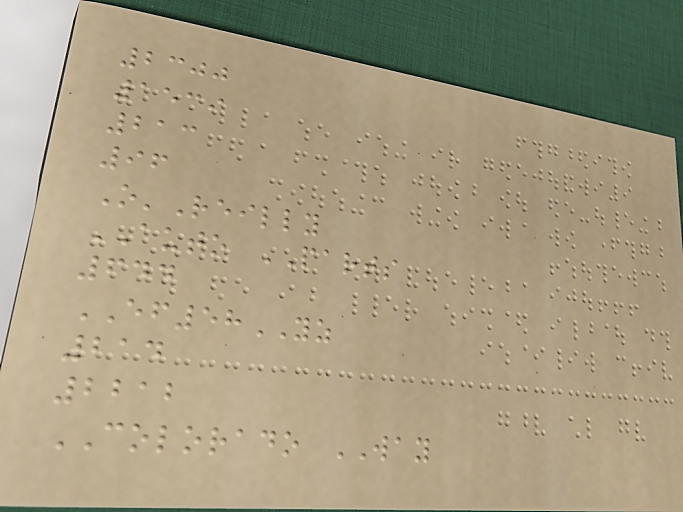2300
1539
213
96
O'Reilly
AUTO PARTS
644
EF58YZ
214
2212
COLORADO WAY
